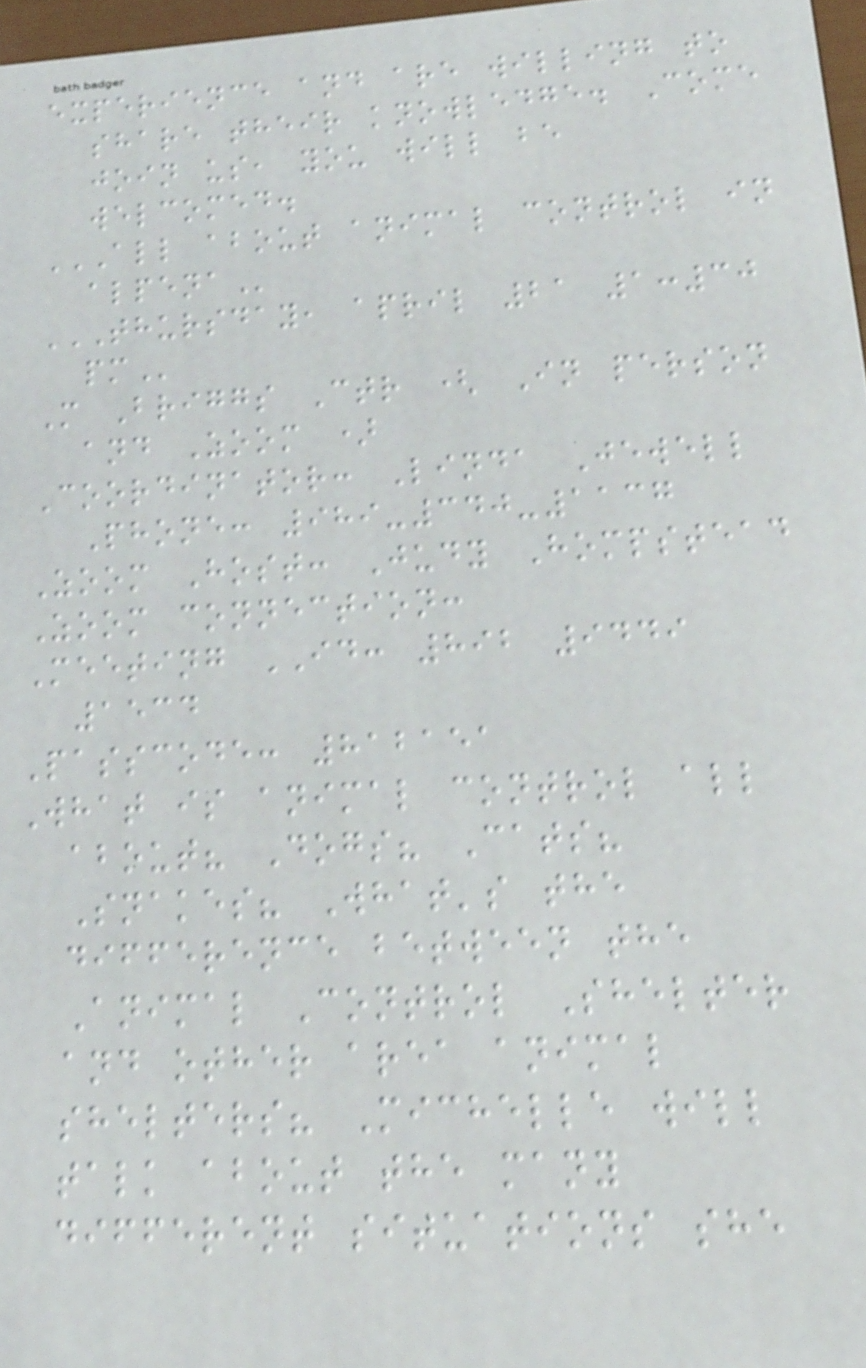experience and are willing to
share their knowledge. Come
join us, you will be
welcomed.
ALL ABOUT ANIMAL CONTROL IN
ALPENA
THURSDAY, APRIL 21 1:30
PM
M Briggs Ctr ( In person
and Zoom )
Coordinator: Linda Jewell
Phone: 989-340-1137
Zoom Host: Judy Hompstead
Zoom connection:
Meeting ID: 892 9449
1534
Passcode: 812151
What is animal control all
about? Dogs? Cats?
Snakes? What's the
difference between the
Animal Control Shelter
and other area animal
shelters? Michelle will
talk about the many
different situations she
